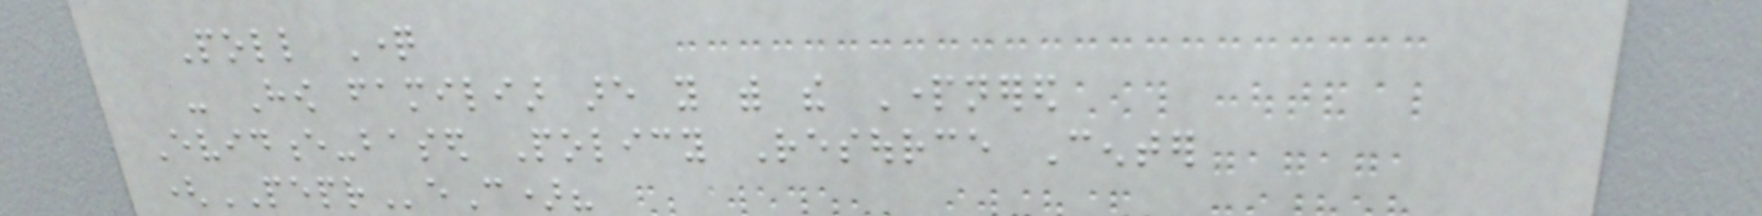Poll Question
- How familiar are you with the Partnered
Evidence-based Policy Resource Center
(PEPReC)?
